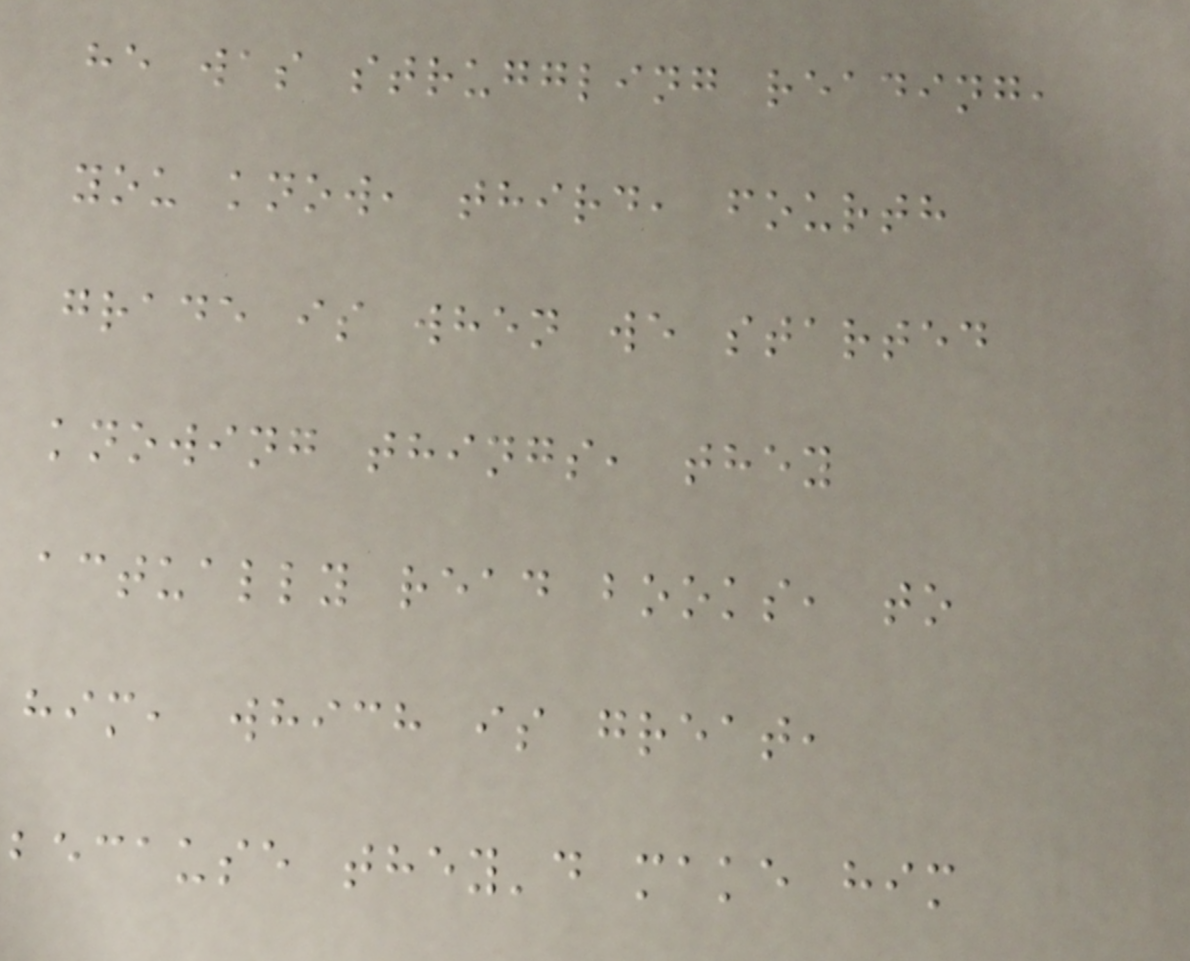he was struggling reading,
you know, third, fourth
grade is when we started
knowing things, they
actually read books, to
him, which is great,
because they'd make him
